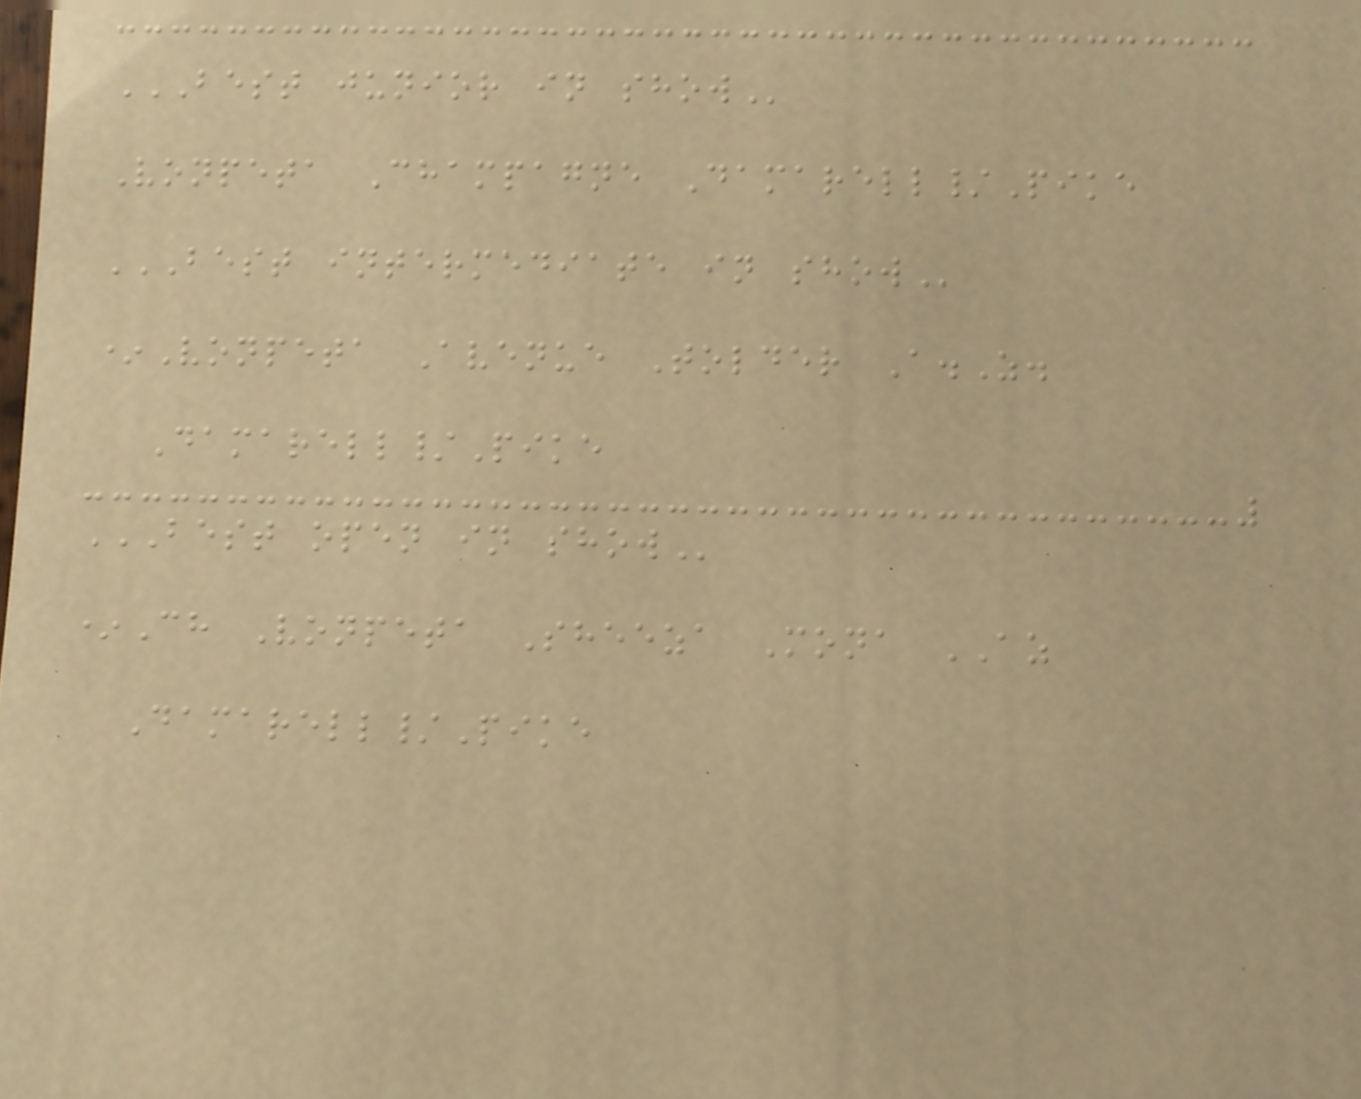BEST JUNIOR IN SHOW
Vonpeta Champagne Damarell/Pike
BEST INTERMEDIATE IN SHOW
*Vonpeta Avenue Tolder A.Z.
Damarell/Pike
BEST OPEN IN SHOW
*Ch Vonpeta Sheeza Mona AZ
Damarell/Pike
